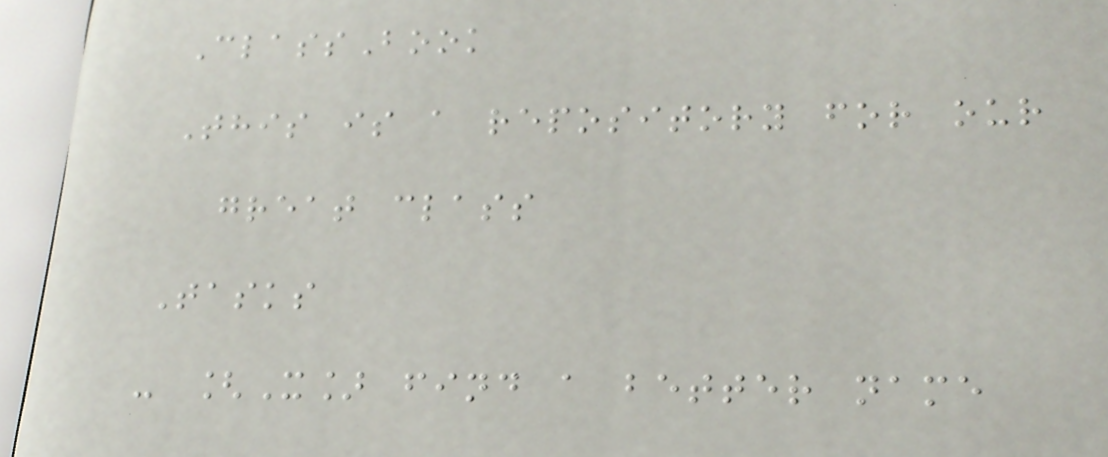ClassBook
This is a repository for our
great class
Tasks
- [X] find a better name
